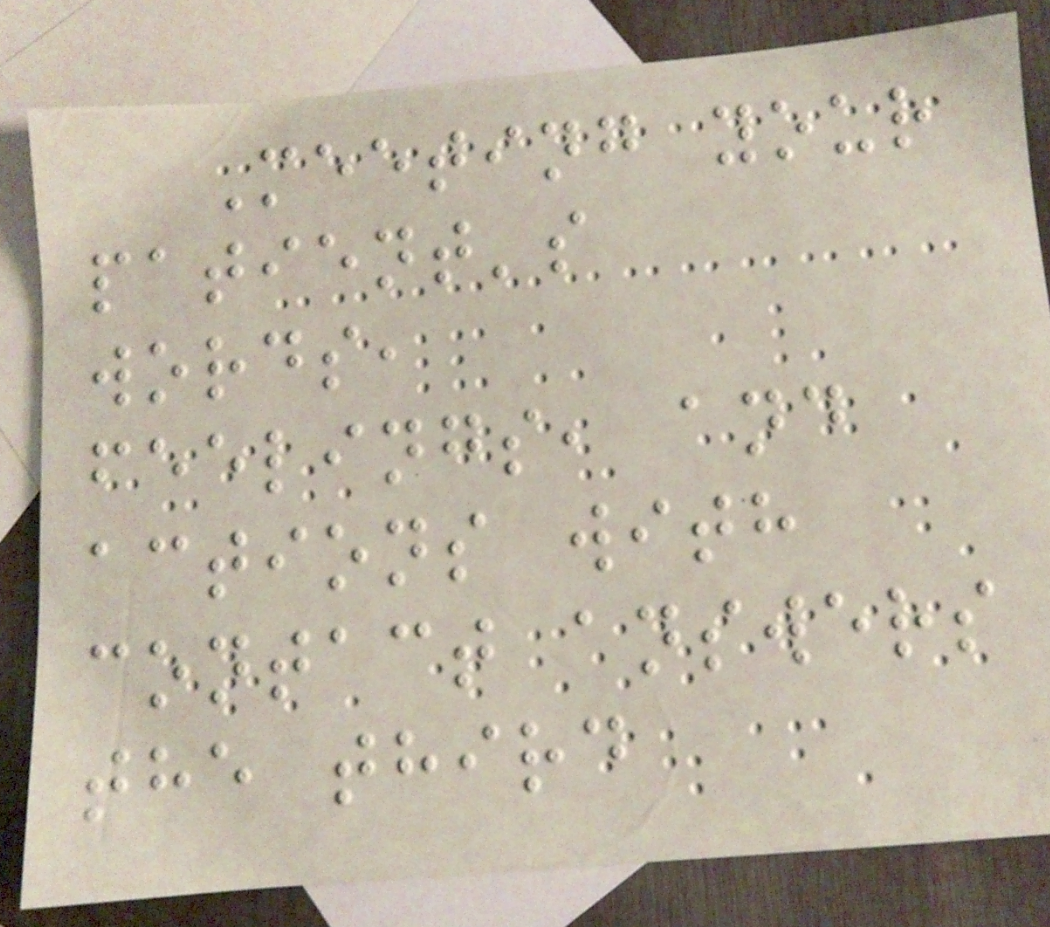Meeting your
patient's
words,
feelings, and
actions with
contact answers
the third
